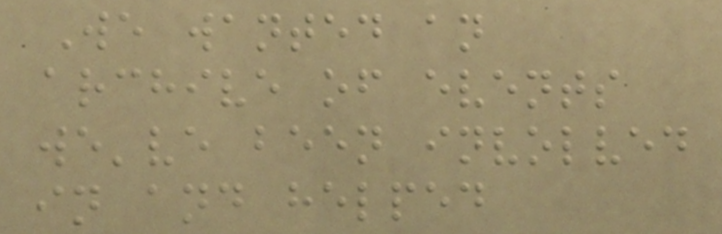We wanted an
archive of events
we've been involved
in and helped
